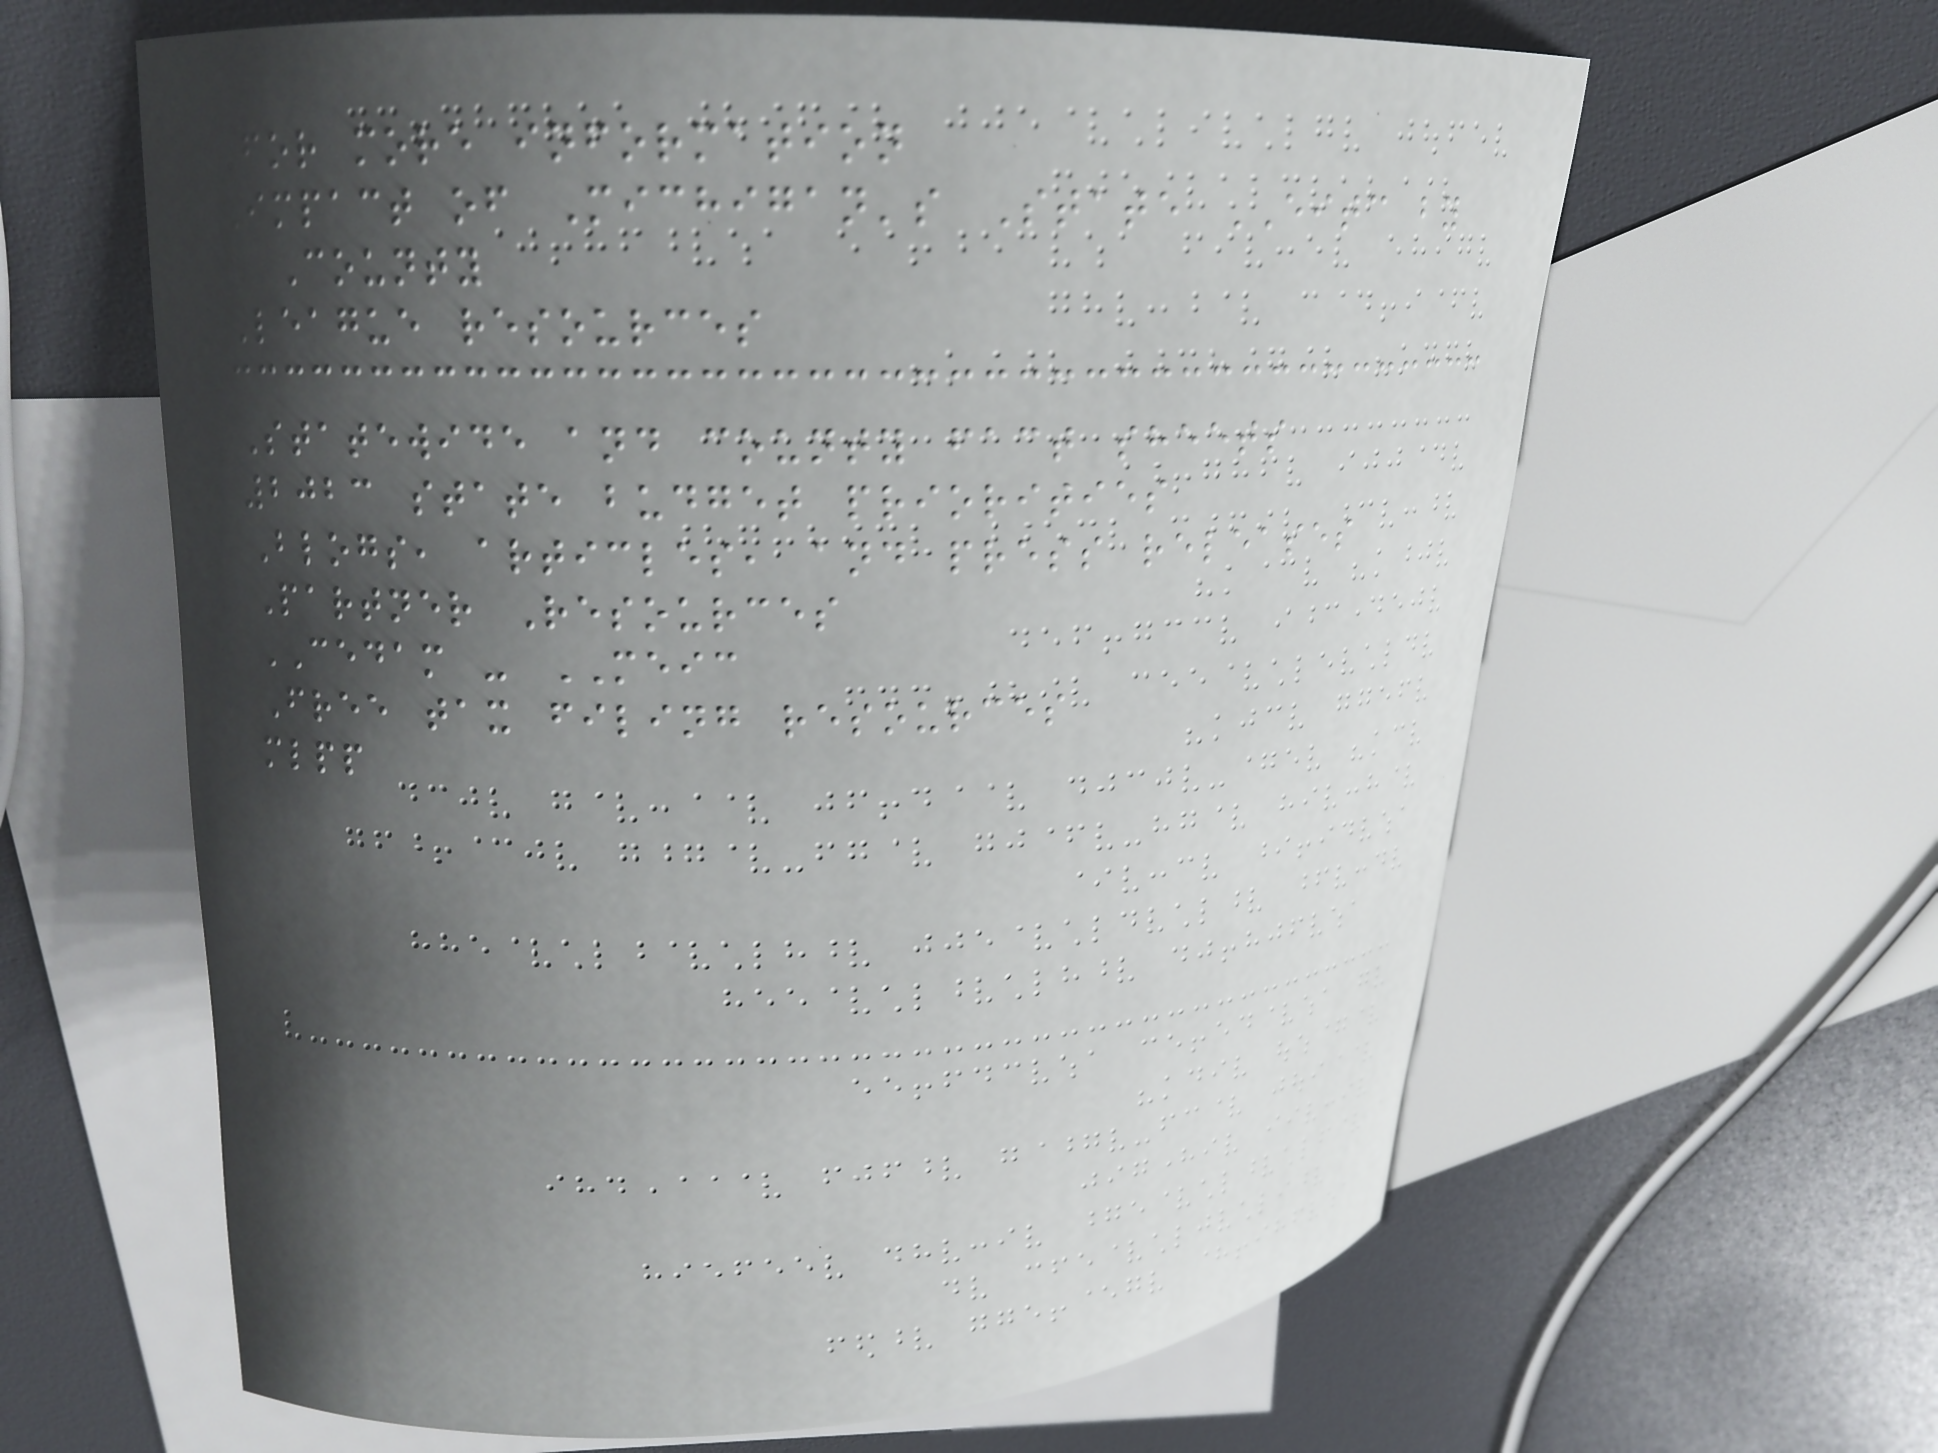For more information
Impact of Michigan's State EITC by
County
League resources
Statewide and county fact sheets
2023 state budget priorities
Blogs, articles, and press releases
Partner Resources
CEDAM - MEIC
Free tax filing resources
mlpp
